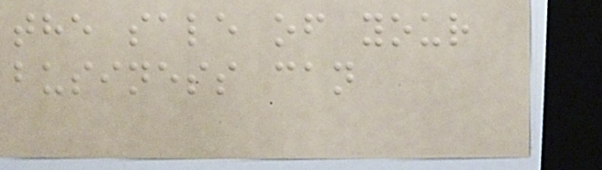the sale of your
business can
